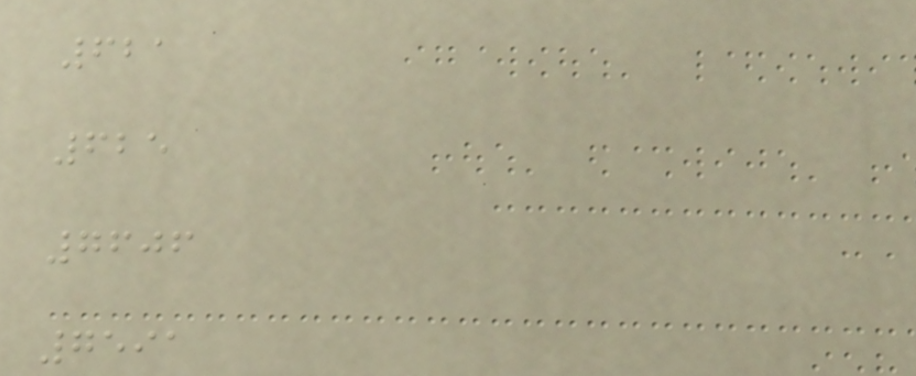621
625
7606
7591
